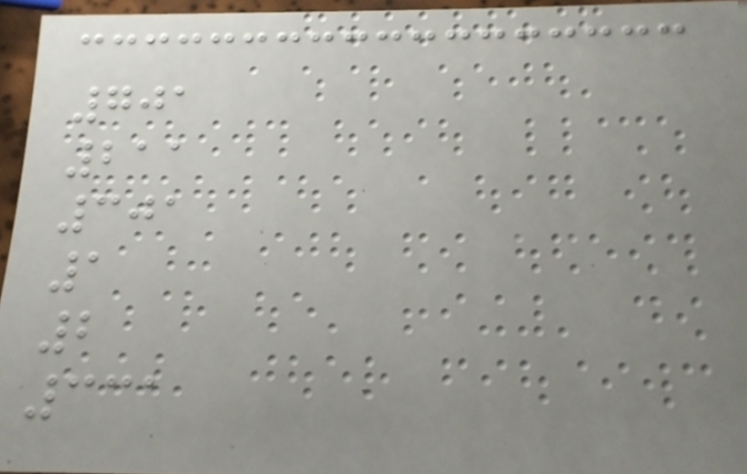701
211
301
1
2
331
